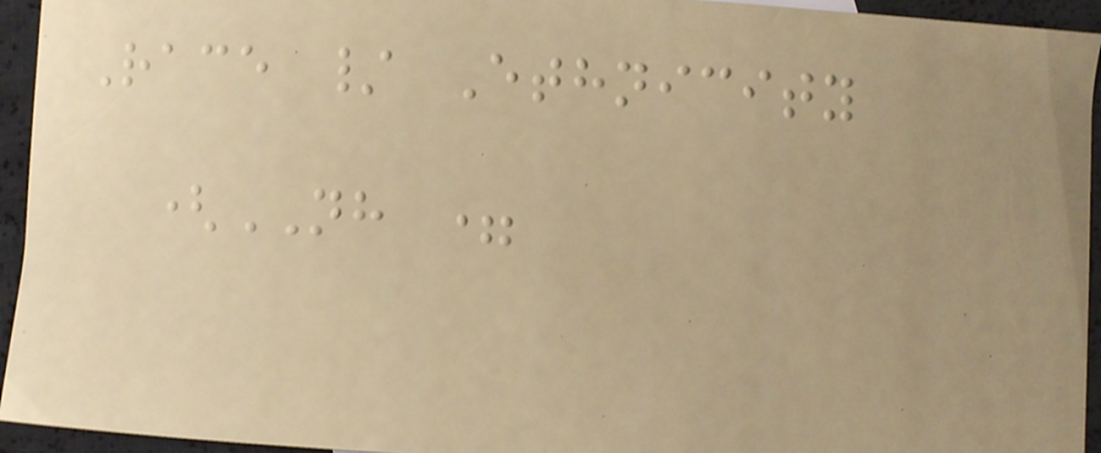Race / Ethnicity
(NH =
